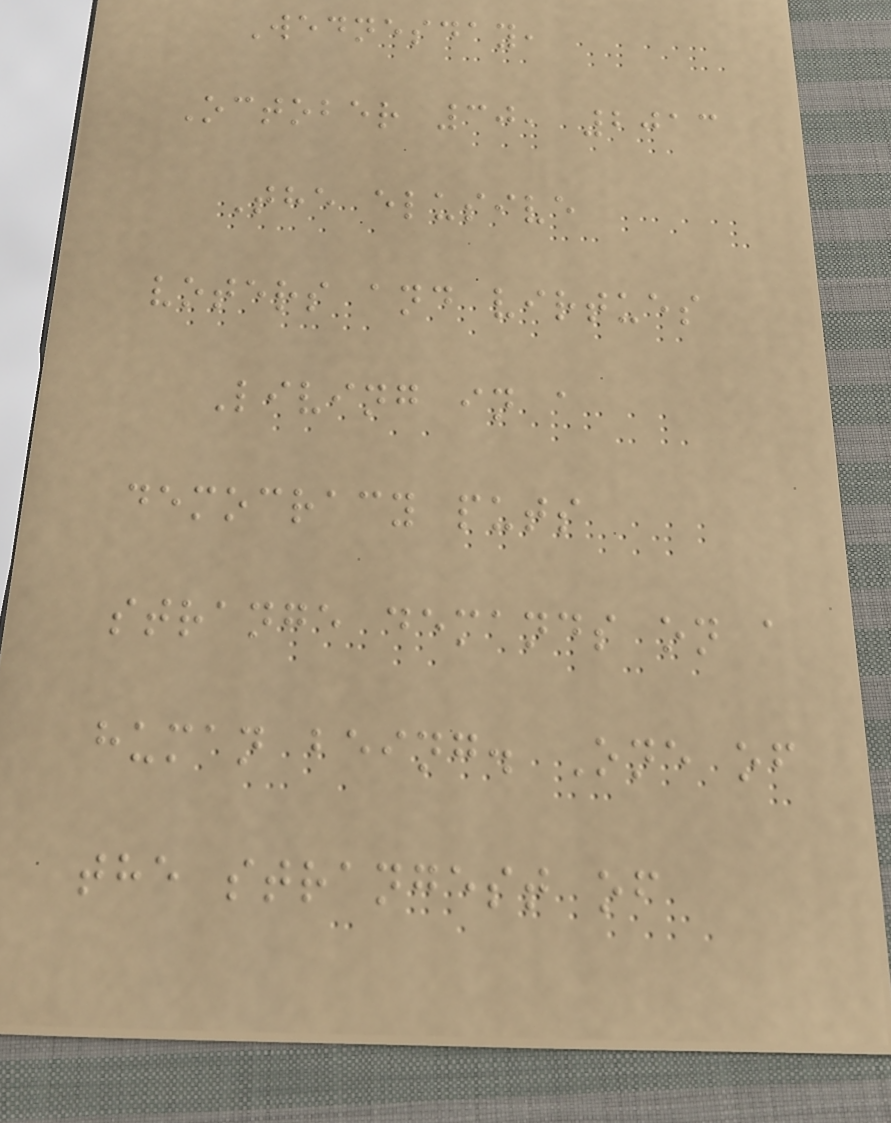Wednesday,
October 30, 2013
The elusive
voters and virtues
Living in a
democracy puts
strange demands on a
human being. One of
the strangest of
